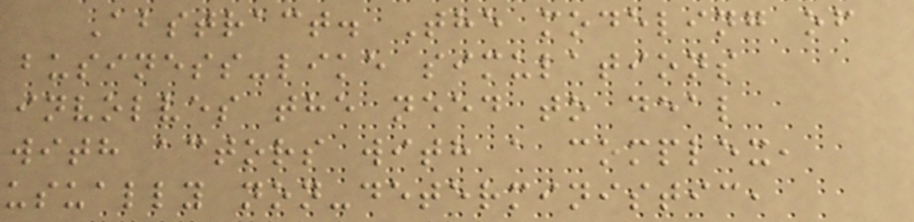Abstract. The modeling of
business-like simulations
involves the need to deal
with actors with a complex,
usually non-deterministic,
